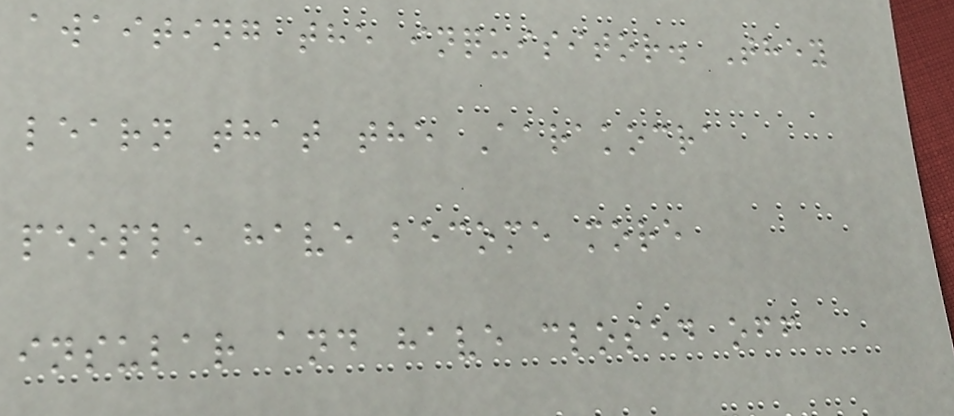awaiting the inquisitor. They
learn that the Aarakocra
people have become more
insular and have closed off
